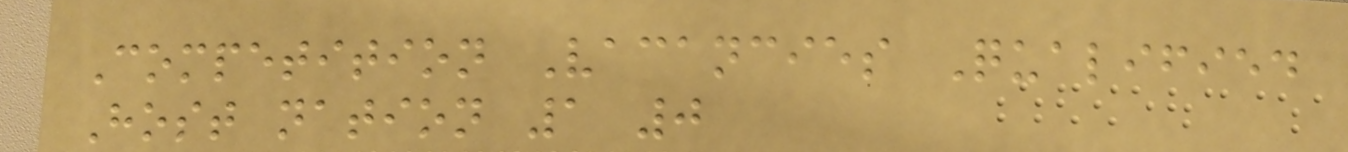Competition Vacancies Qualified
Host nation 1 0
